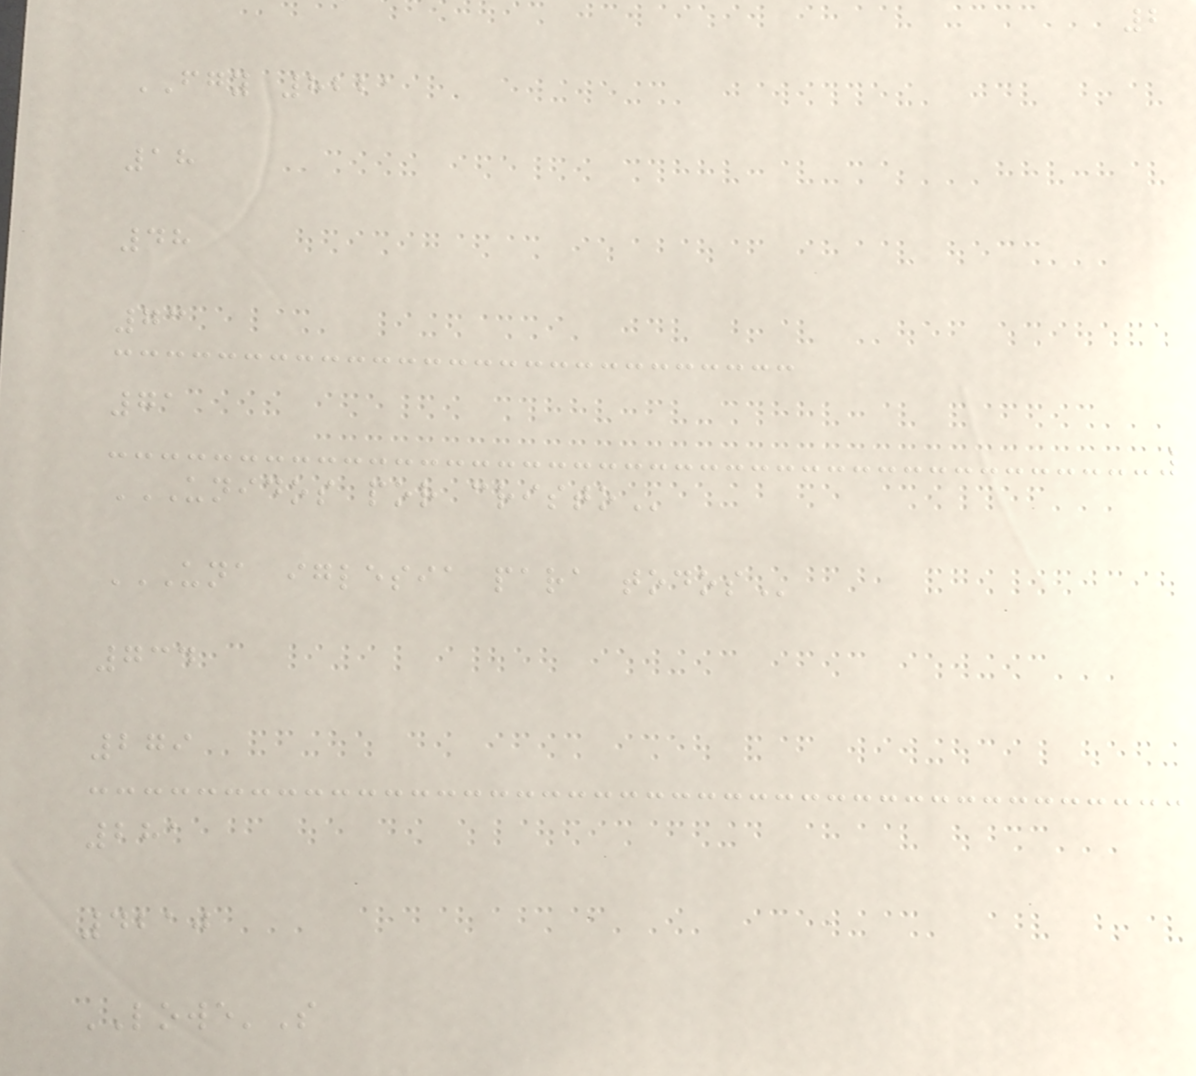2
FGY 8221
18
48
73
71
UNIDOS POR CRISTO
UNA IGLESIA PARA TODOS
734
279
281
4210
LOWE'S
